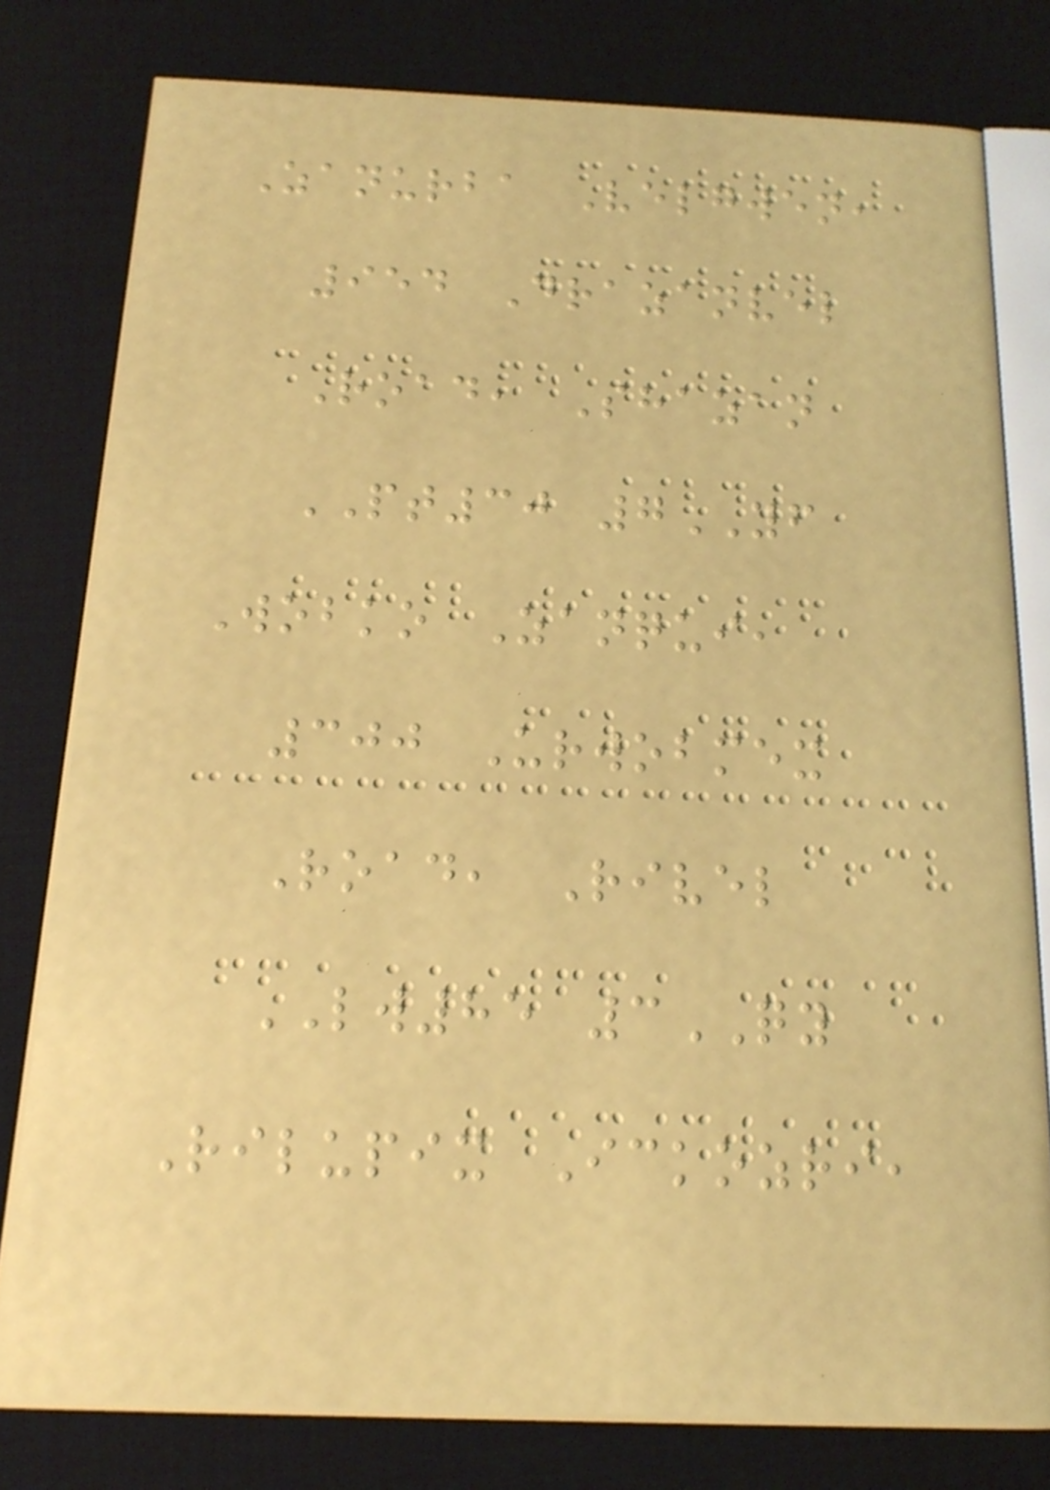Zanurba Velgwen,
954 Drazanvel
Road, Shazan
PT30 7YF
Wobko Zanqui,
300 Urwobmex
Road, Rivel
LW85 3QY
Rilupix Ickozri,
